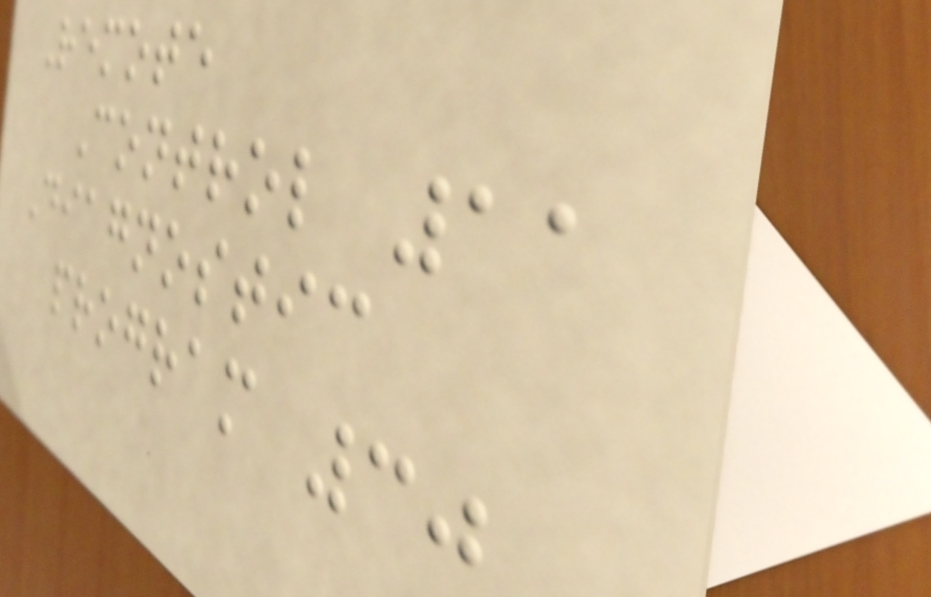Remote
Control 11
Diagnostic
program 30
